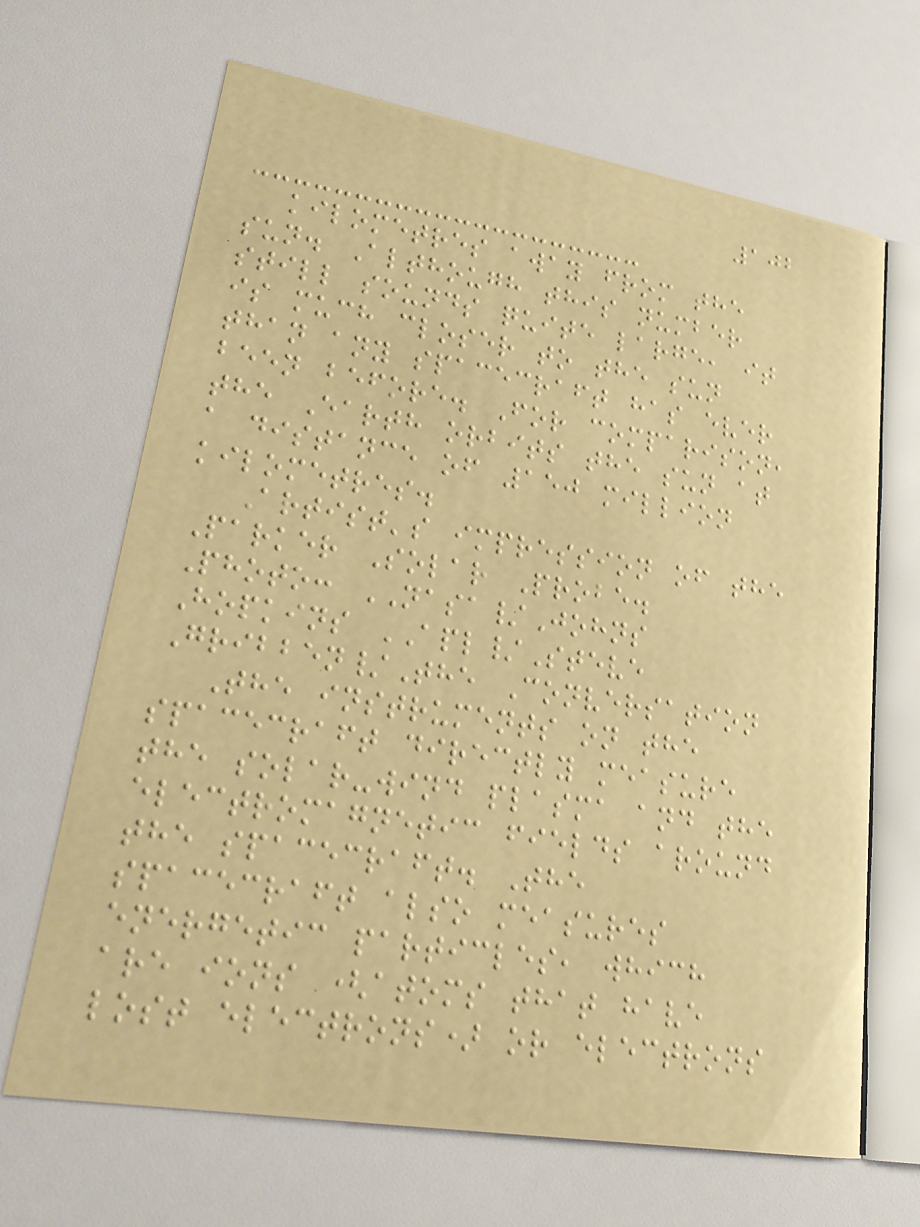102
kilometres away from the
sun. Although this number
still sounds quite large, it
is much closer to the sun
than any spacecraft has ever
been before. For comparison,
the Earth orbits the sun at
a distance of 150 million
kilometres.
Artist's impression of the
Parker Solar Probe.
Photo: NASA/Johns
Hopkins APL/Steve
Gribben/The Conversation
The instruments on the
spacecraft directly measure
the solar-wind plasma and the
electromagnetic fields around
the spacecraft. The
spacecraft also measures
energetic particles, which
are ions (atoms that have
lost electrons) or electrons
